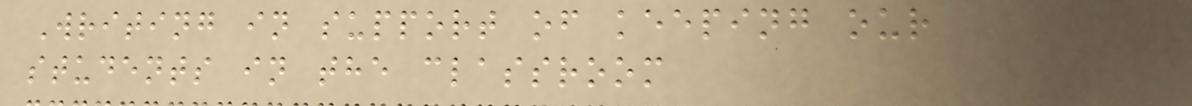Writing in support of keeping our
students in the classroom
